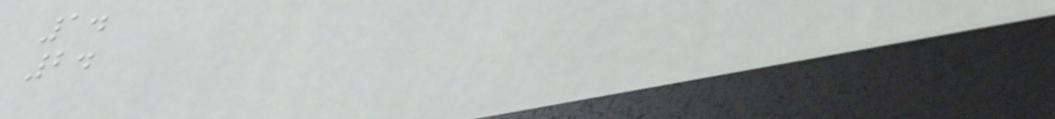1.
2.
